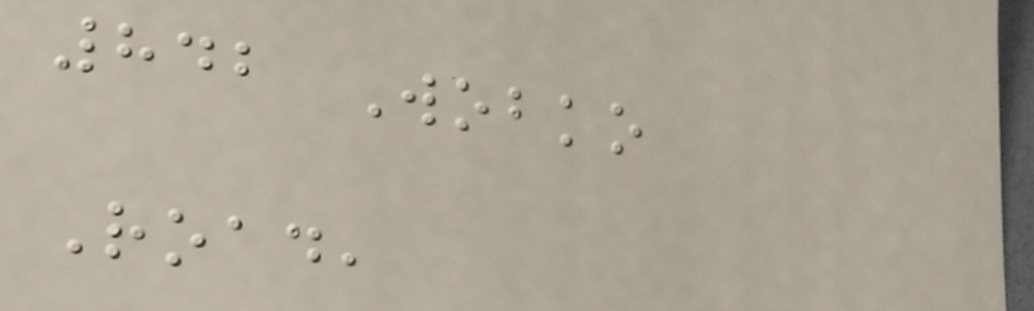842 Wobko
Road,
